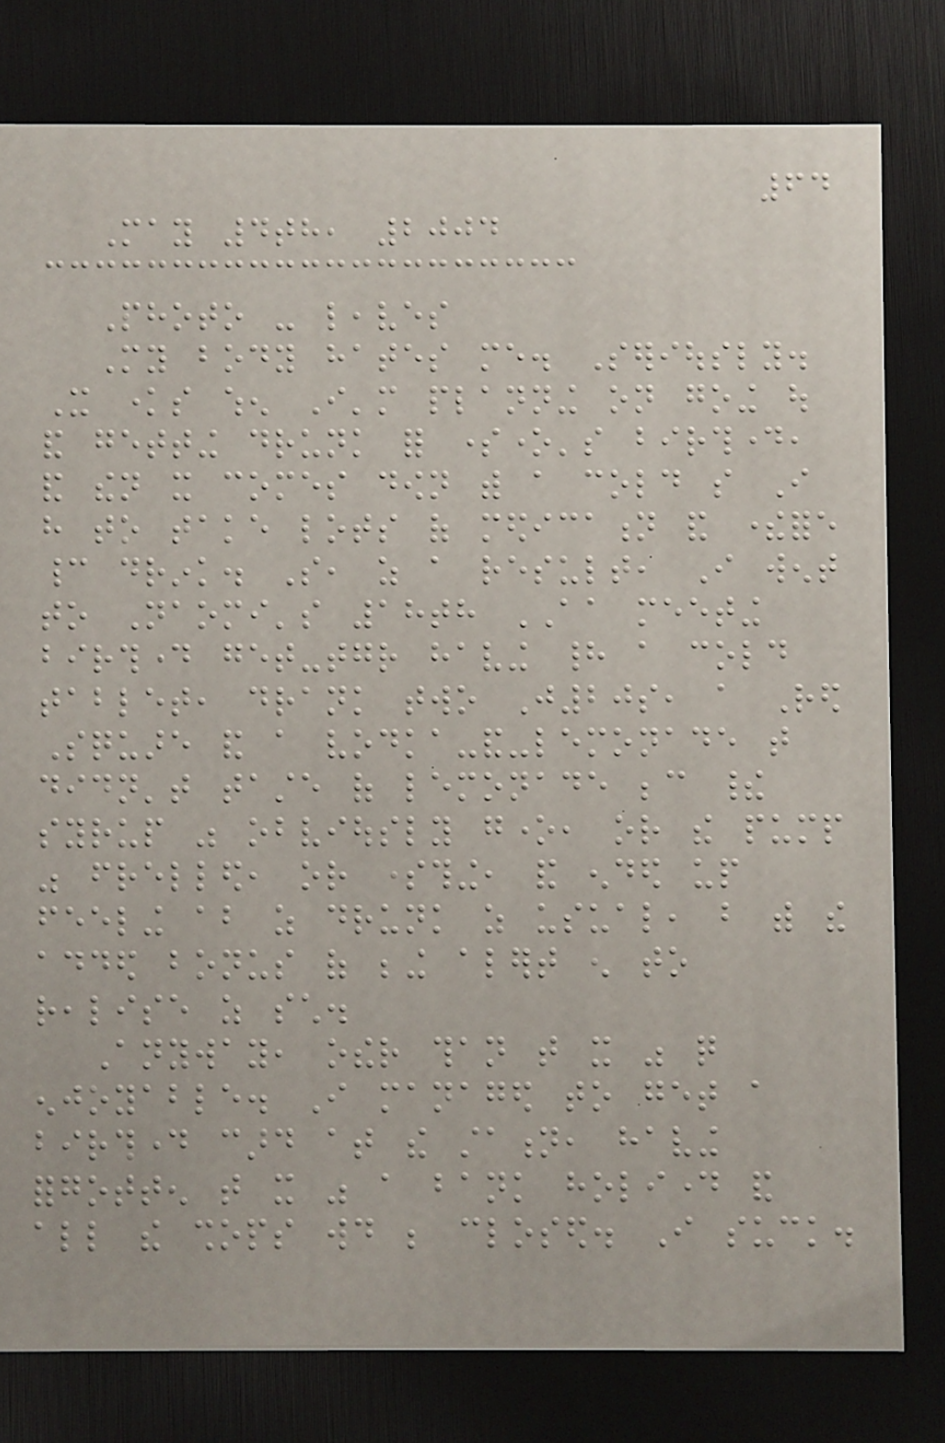64
May 4th, 2004
Photo - leaves
My body hates me. Seriously.
It knows when I'm planning on going out
and getting drunk for someone's birthday,
and then it comes down with a cold so I
have to take lots of medication and therefore
cannot drink. So, as a result, I went
to Naomi's 18th AA meeting
birthday get-together having had a cold
tablet, drank two J20s, a Red
Square and a vodka-and-lemonade that
didn't taste of lemonade because their
syrup was obviously gone, or the pump
was frelled, or something, and ended up
feeling about as drunk as usual, but with the
added bonus of being alert enough to
realise as such.
Anyway, other than that it was quite
enjoyable. I managed to get a
birthday card at the station, having
forgotten that it was a bank holiday and
all the shops would be closed. I suck.
